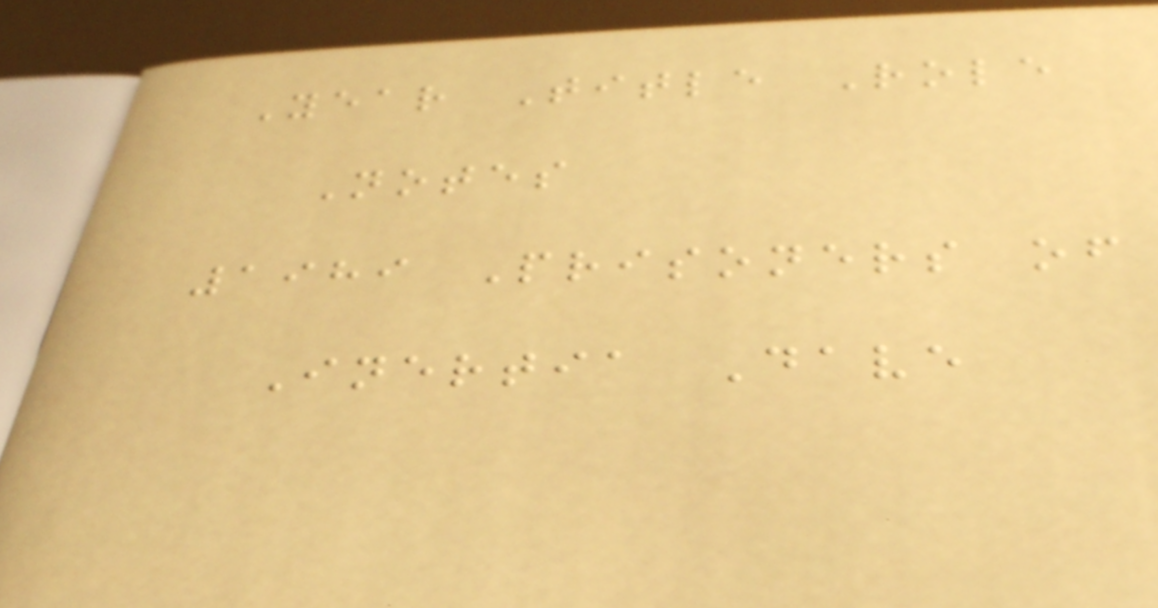Year Title Role
Notes
1989 Prisoners of
Inertia Dave
